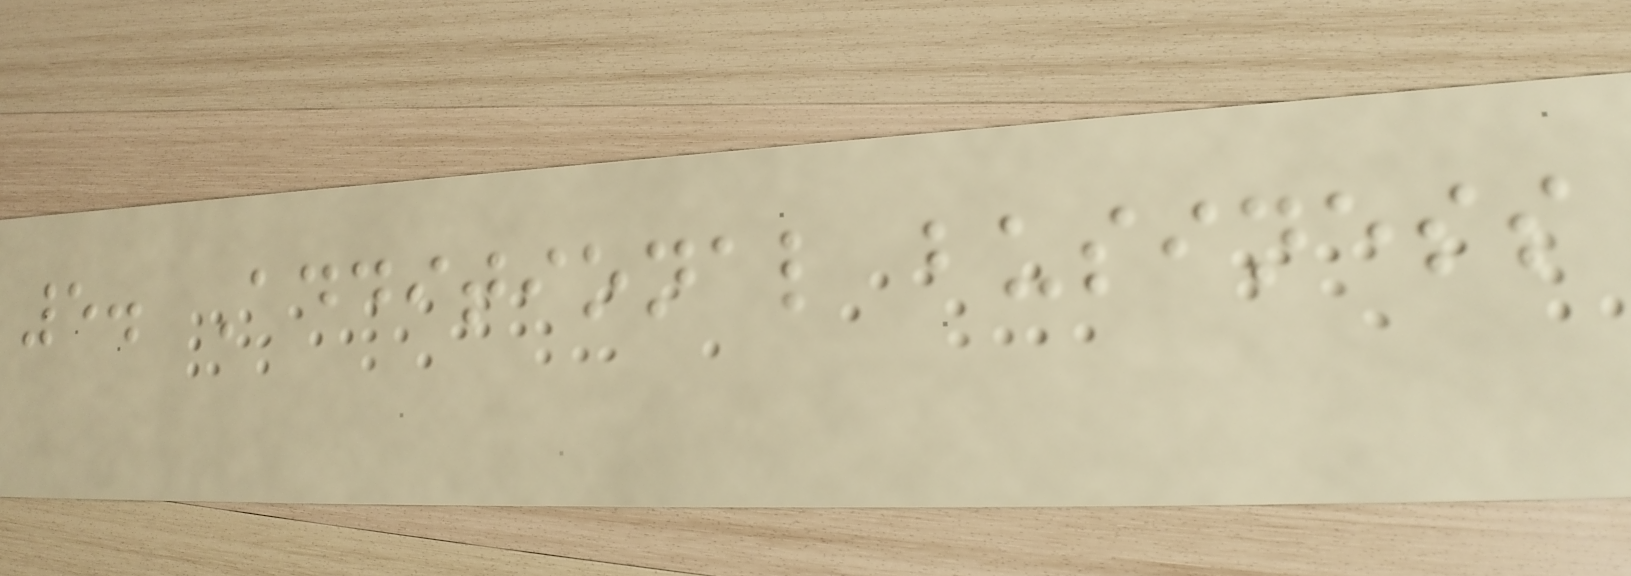5. Additional business
